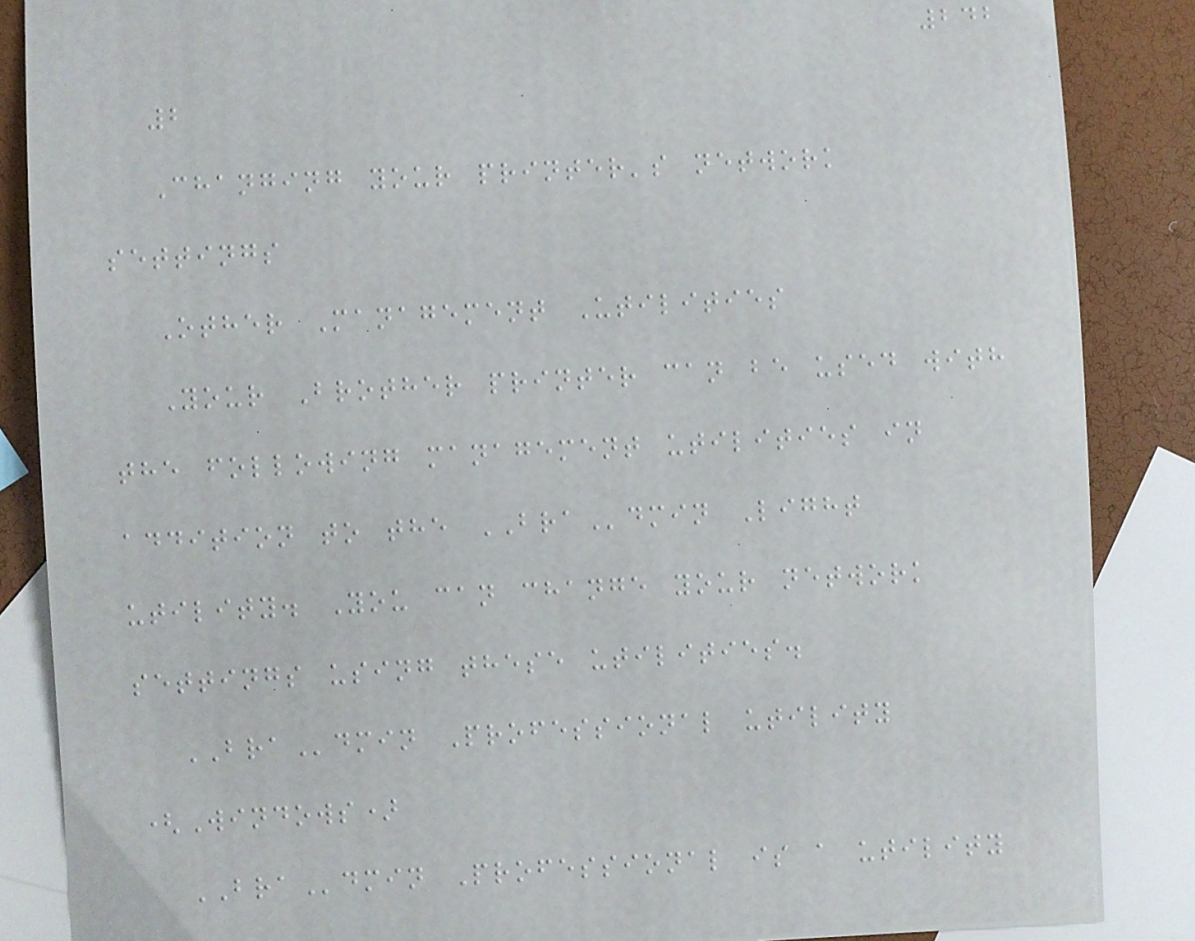242
2
Changing your printer's network
settings
Other Management Utilities
Your Brother printer can be used with
the following management utilities in
addition to the BRAdmin Light
utility. You can change your network
settings using these utilities.
BRAdmin Professional utility
(Windows)
BRAdmin Professional is a utility
